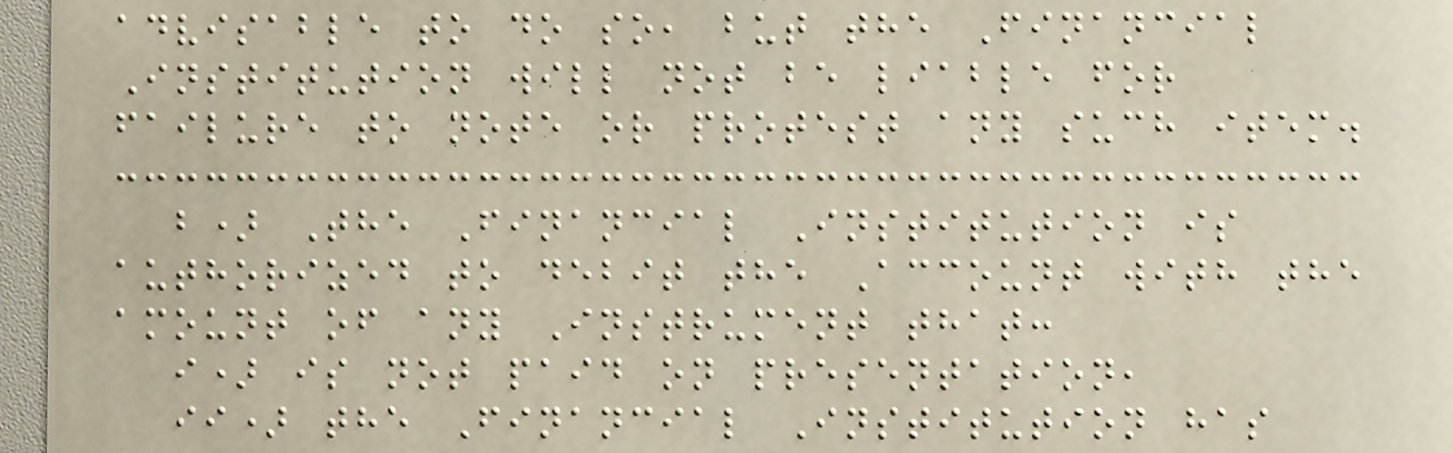advisable to do so, but the Financial
Institution will not be liable for
failure to note or protest any such item.
b) The Financial Institution is
authorized to debit the Account with the
amount of any Instrument that:
i) is not paid on presentation,
ii) the Financial Institution has
